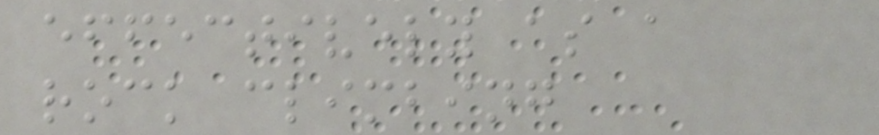effectively as a
rock climbing
